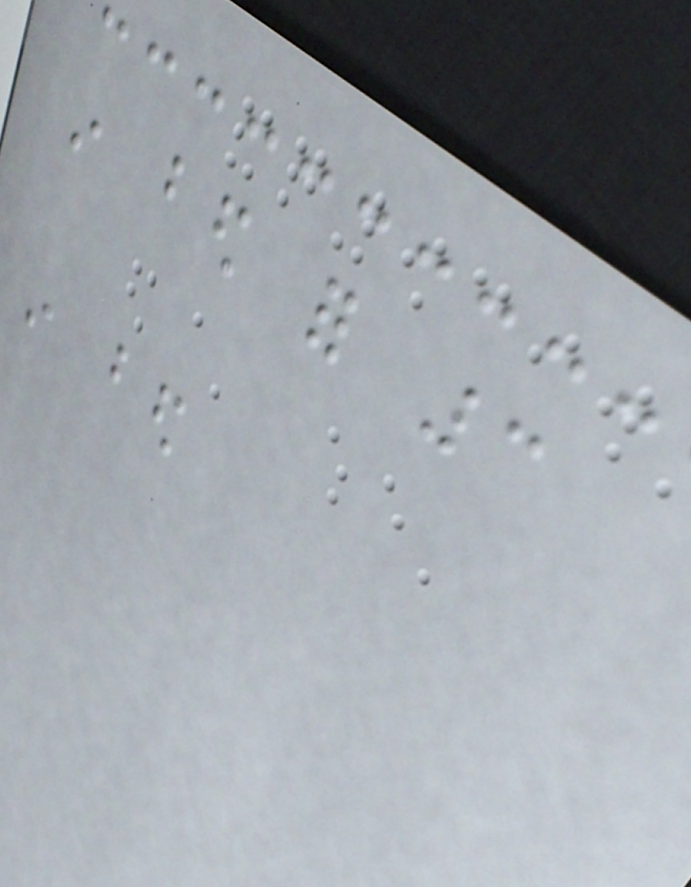in bed for 3
in bed
